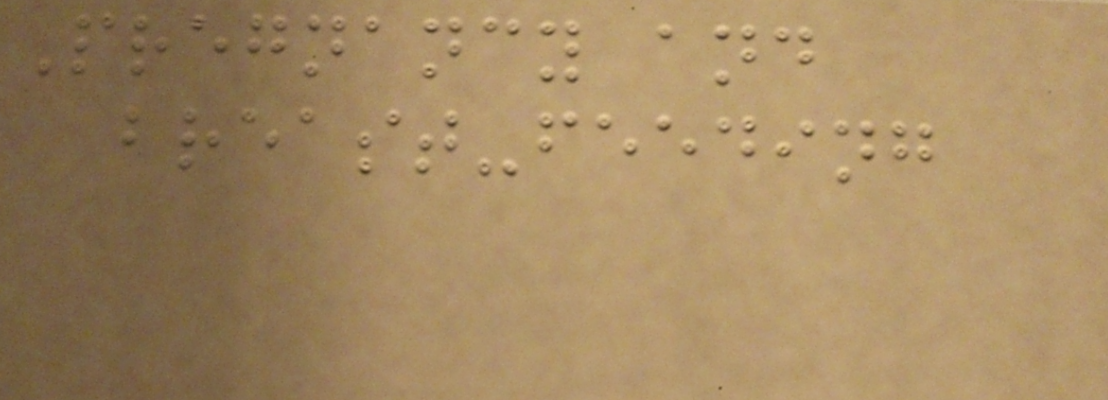Pregnancy and
breast-feeding
